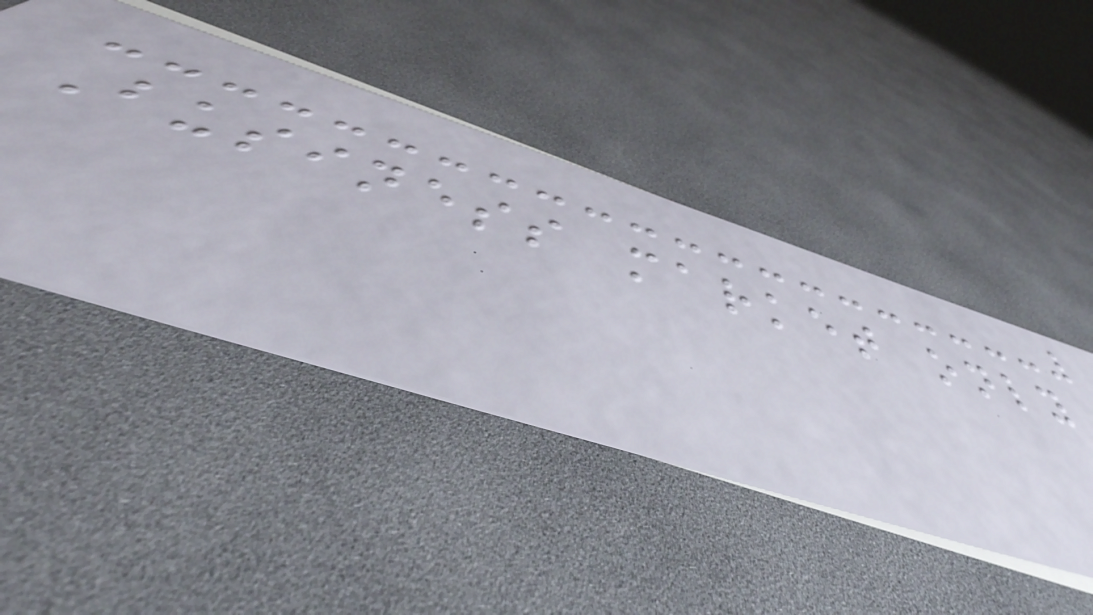Business market only
